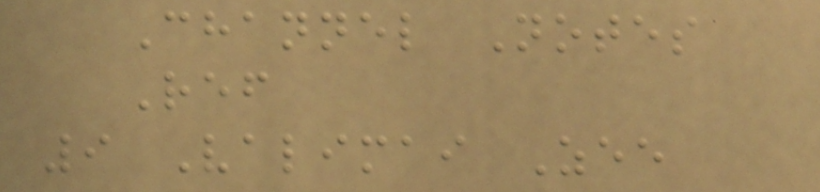Channel Notes
Ref
9 Valimai Zee
